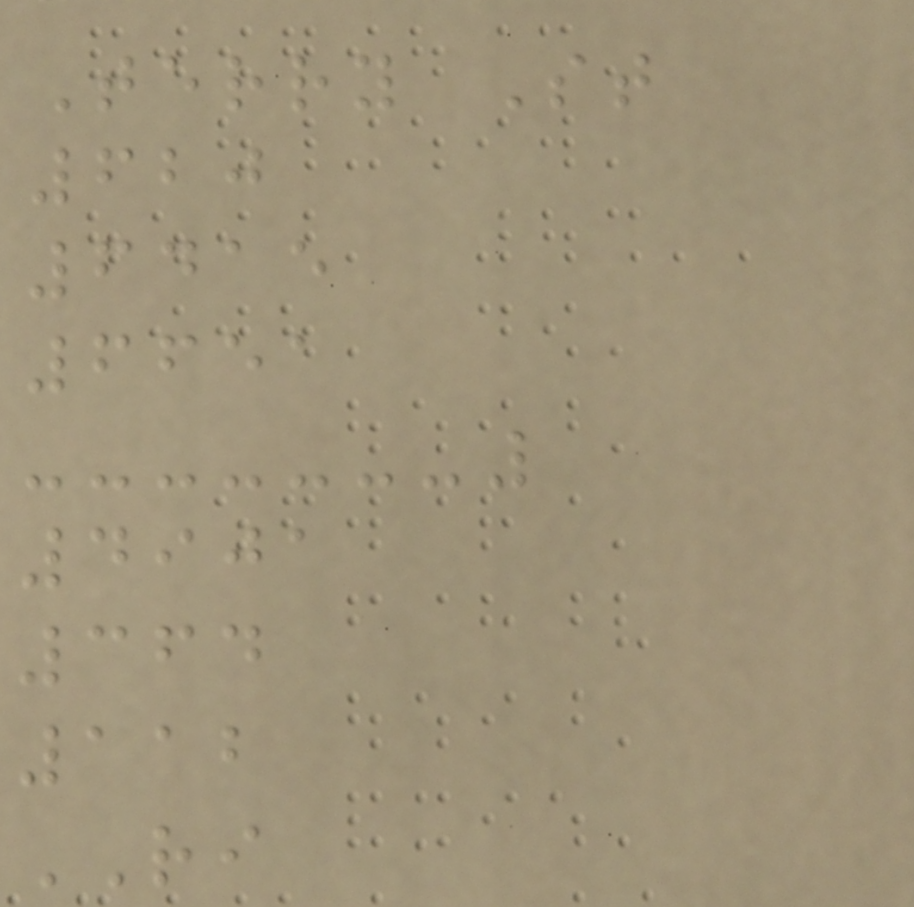Terry St
620
6415
6651
4901
364
112
RI
